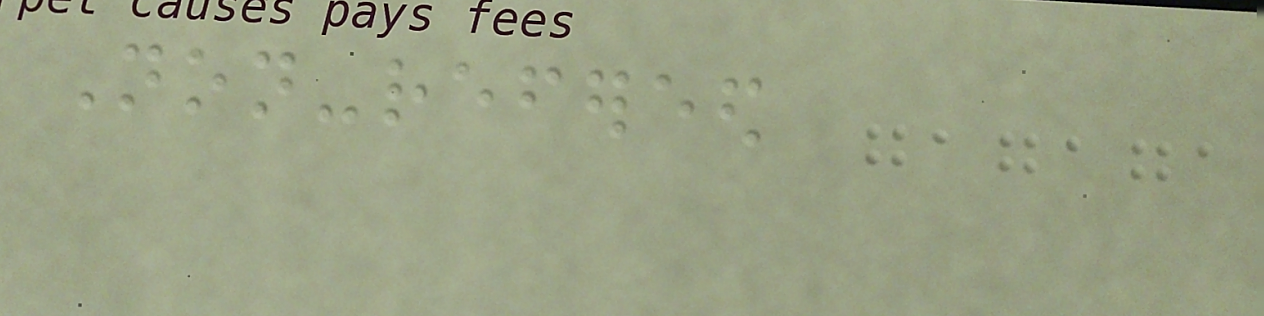Non-refereed
